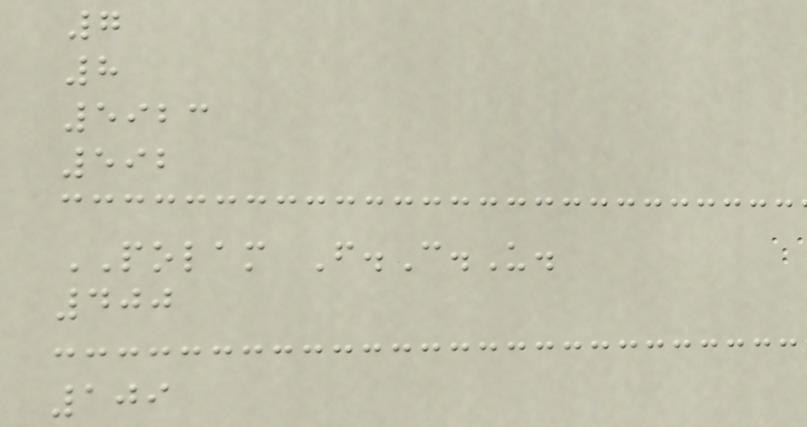7
8
5923
592
POLAM F.C.U.
400
109
